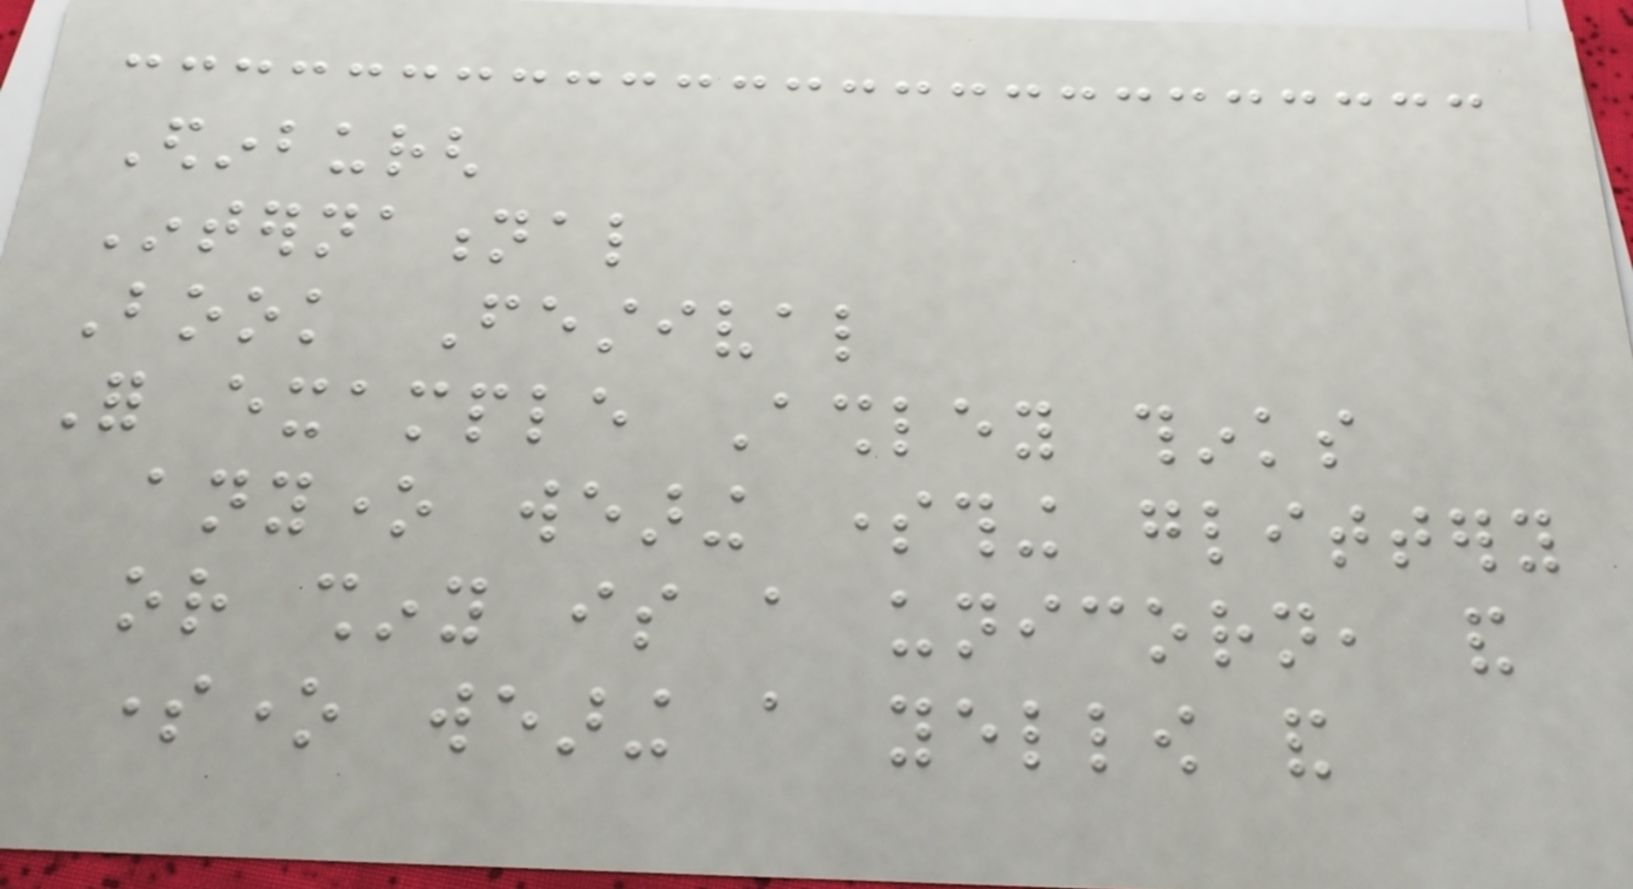Edinburgh
International
Book Festival
For example Ashley thinks
anyone wearing something glittery
or shiny is a unicorn, and
someone wearing a yellow and
